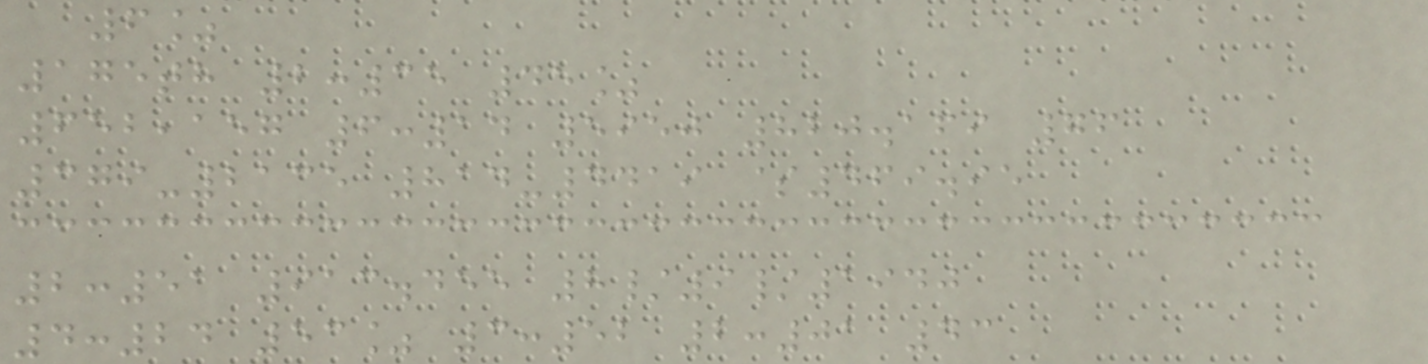6%
175th 2:35 45%
652,157 6:14 5950 820.169 76
379-2135 814-4419 $469.95
2:51 913.455 8/9/1940
4:24 53% 3:52 2:01 43
